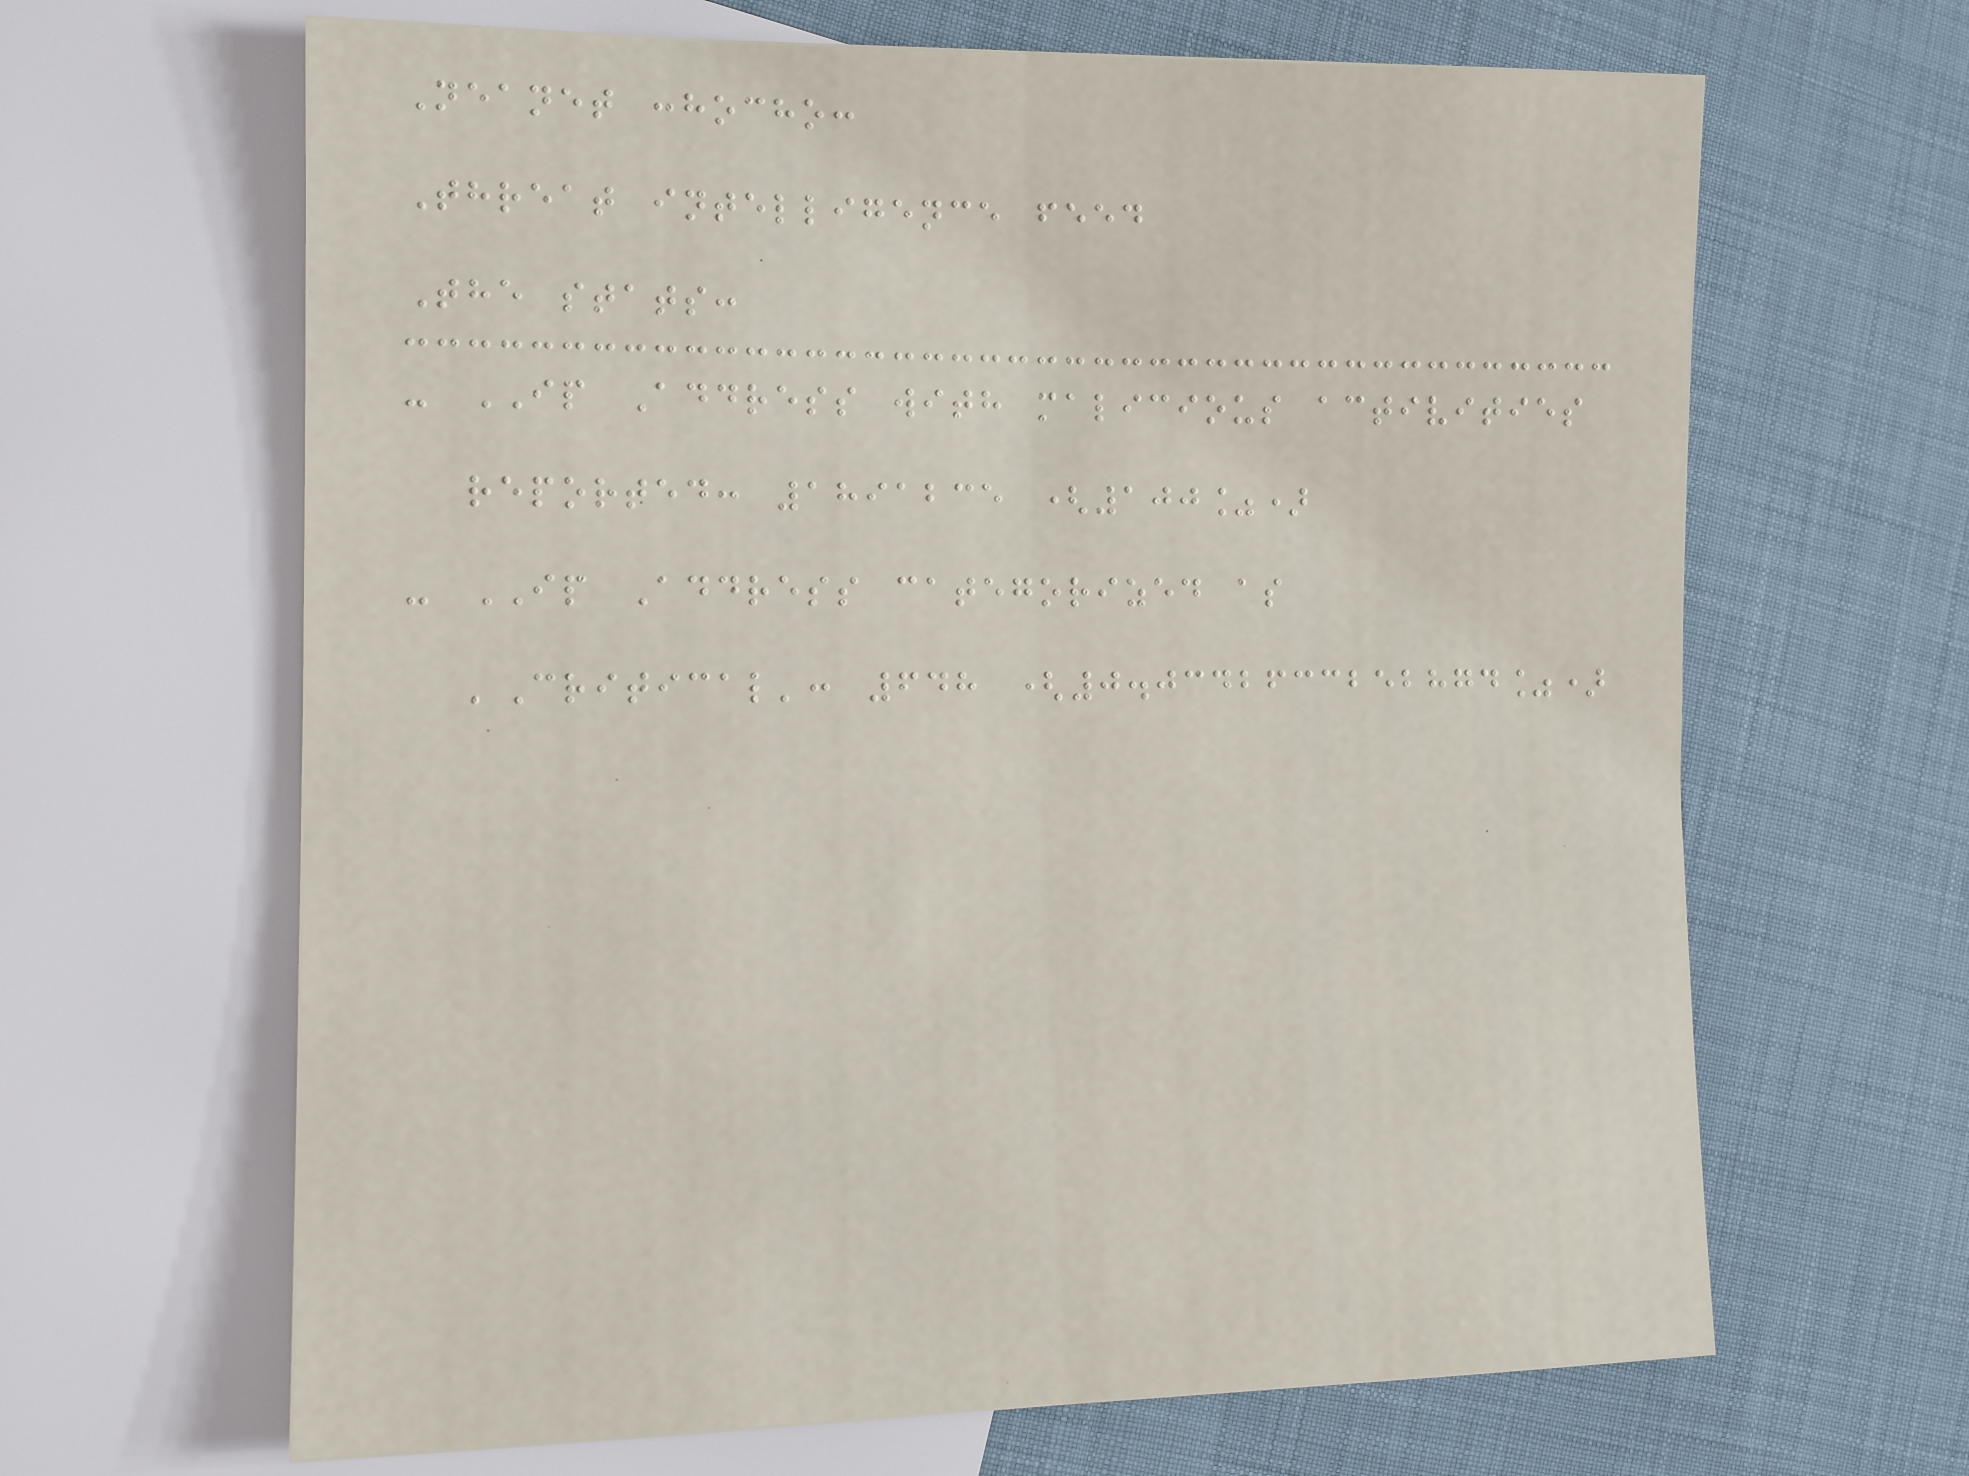Neanet :hocho:
Threat intelligence feed
The stats:
- IP Address with malicious activities
reported: 1891235 (100%)
- IP Address categorized as
'Critical': 648 (0.0342633252874%)
